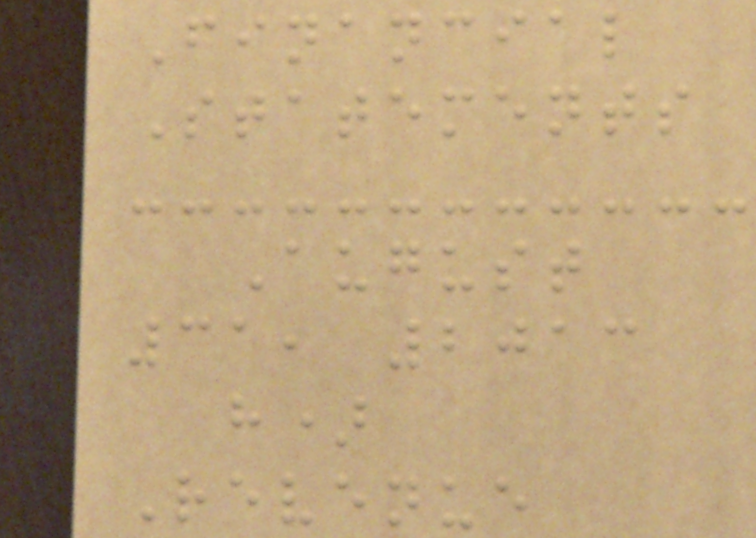Financial
Statements
August
31, 2013
h)
Revenue
